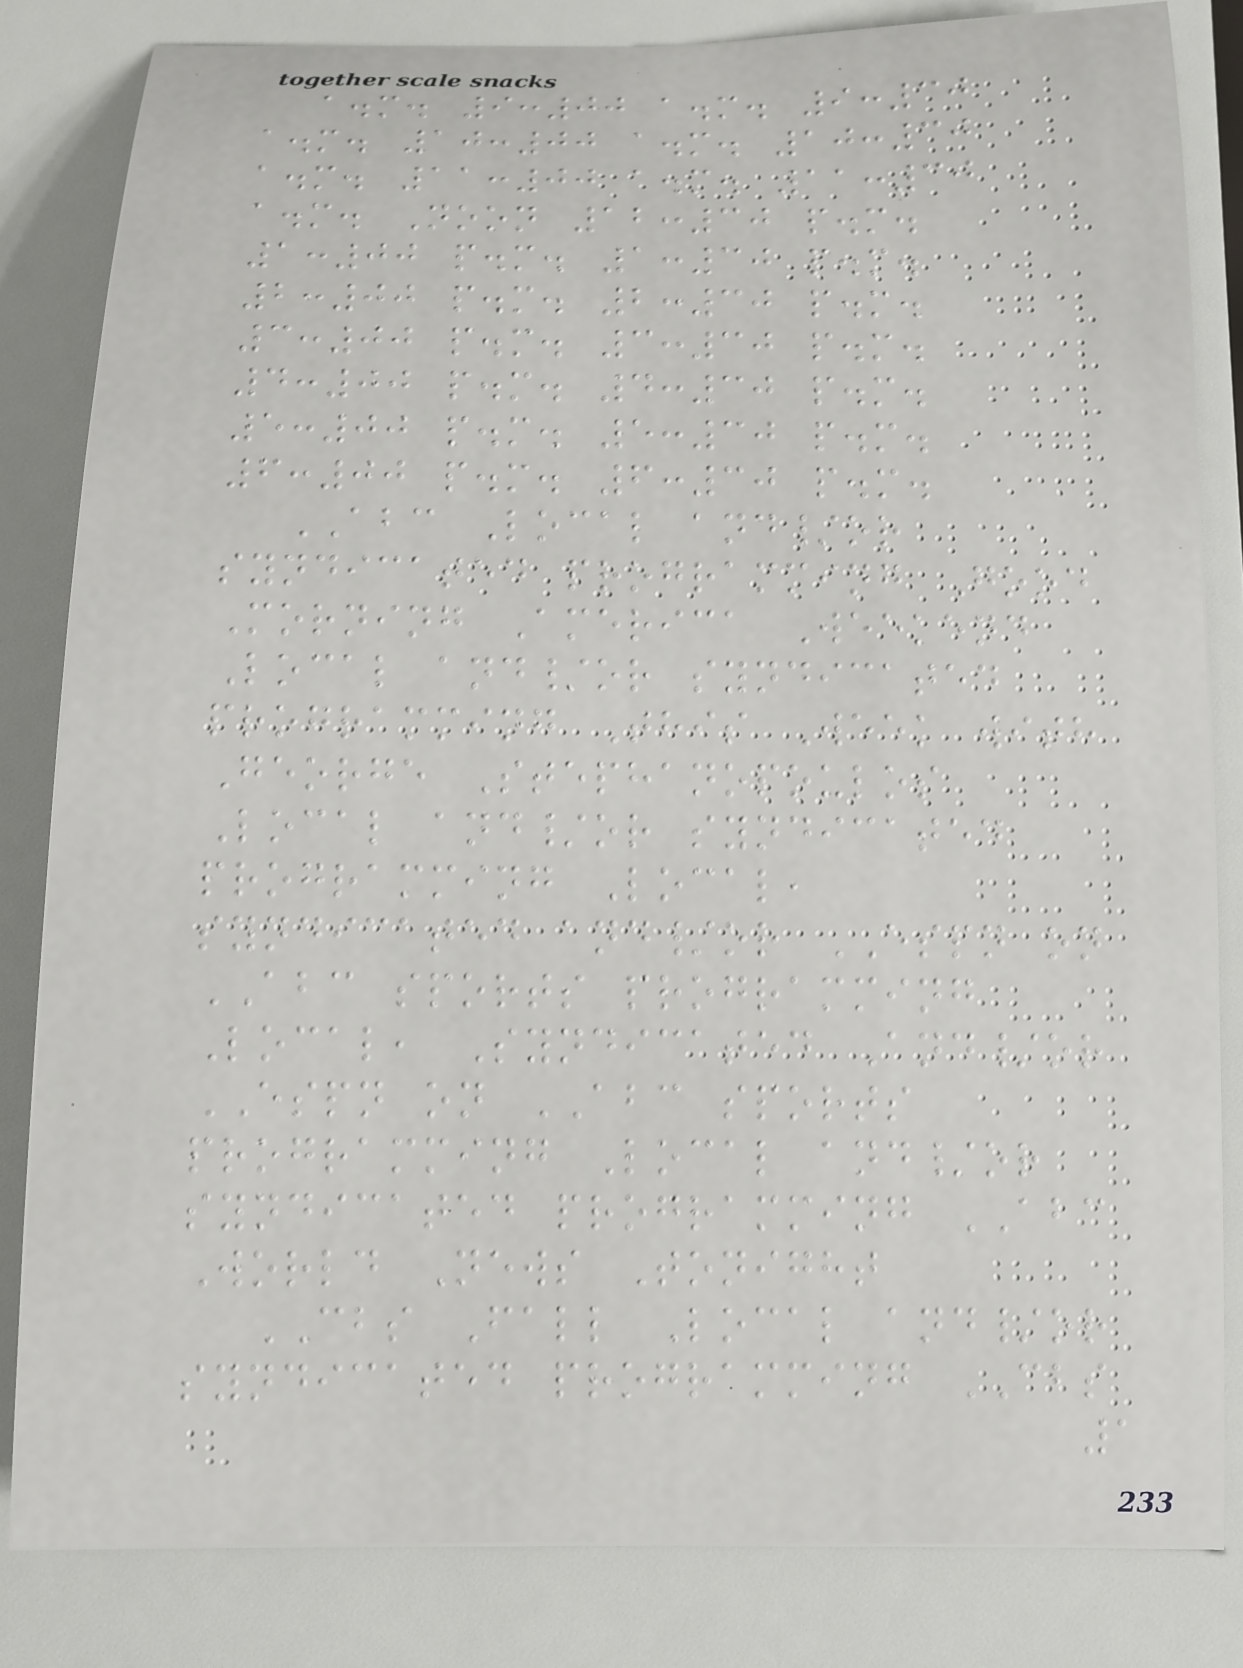a.m. 9:00 a.m. 9:30
a.m. 10:00 a.m. 10:30
a.m. 11:00 a.m. 11:30
a.m. Noon 12:30 p.m.
1:00 p.m. 1:30 p.m.
2:00 p.m. 2:30 p.m.
3:00 p.m. 3:30 p.m.
4:00 p.m. 4:30 p.m.
5:00 p.m. 5:30 p.m.
6:00 p.m. 6:30 p.m.
ABC Local and/or
syndicated programming Good
Morning America Weekend
Local and/or syndicated
programming This Week with
George Stephanopoulos
Local and/or syndicated
programming Local,
syndicated and/or ESPN on
ABC sports programming
Local, Syndicated And/or
ESPN on ABC sports
programming Local and/or
syndicated programming ABC
World News Tonight
CBS Fall Local and/or
syndicated programming CBS
1
